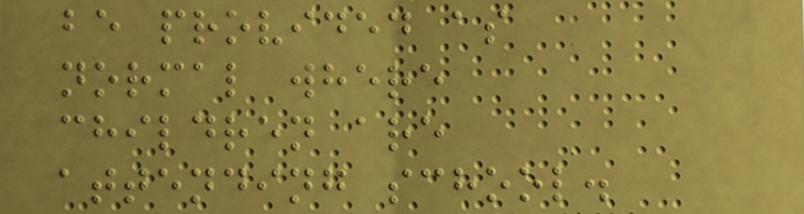be provided as
normal where
children are
attending school.
